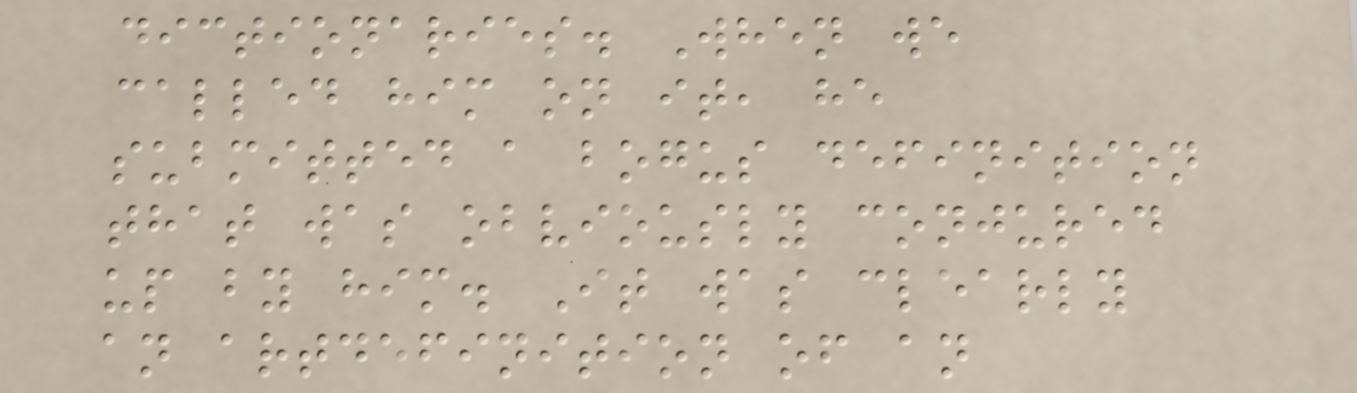dictionaries. When we
called him on it, he
submitted a bogus definition
that was obviously conjured
up by him. It was clearly
an artdefinition of an
